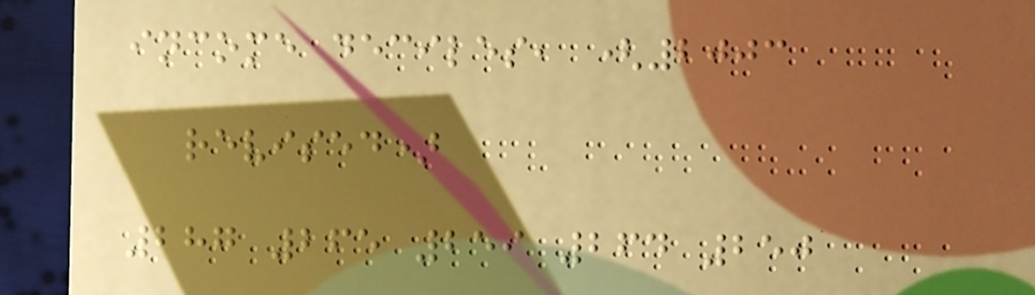income deciles, (2003
revised)
287 265 259 264 250
